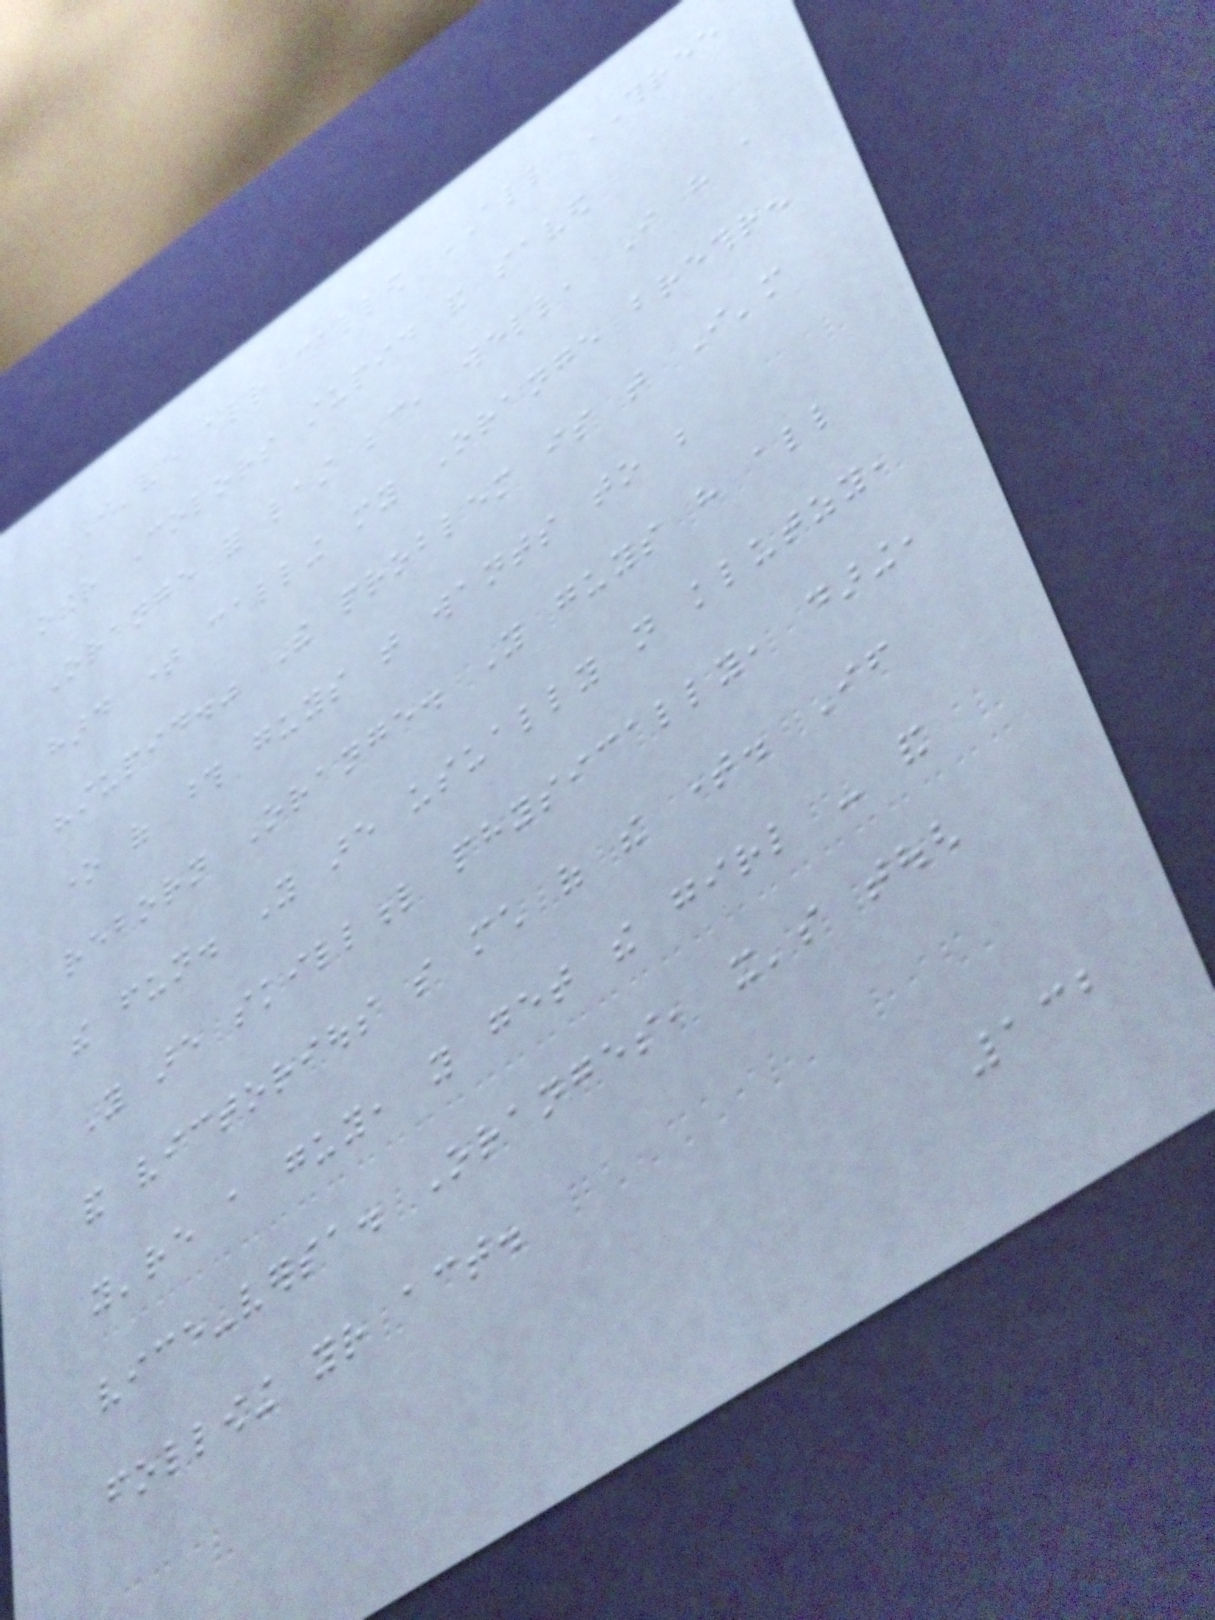I've already called ALL THREE
other Colors stupid and saved
Orange for last because, well, I have a
hard time calling my Orange brethren
"stupid." The problem is that I'm
one of those guys that wants to be
reborn Orange. You guys have all
the fun. You are usually not klutzy,
You are skillful physically, daring,
and victorious so much of the time. If
you're a guy, you get the girl - and
vice-versa. Oranges, it's tough
following your act.
132
